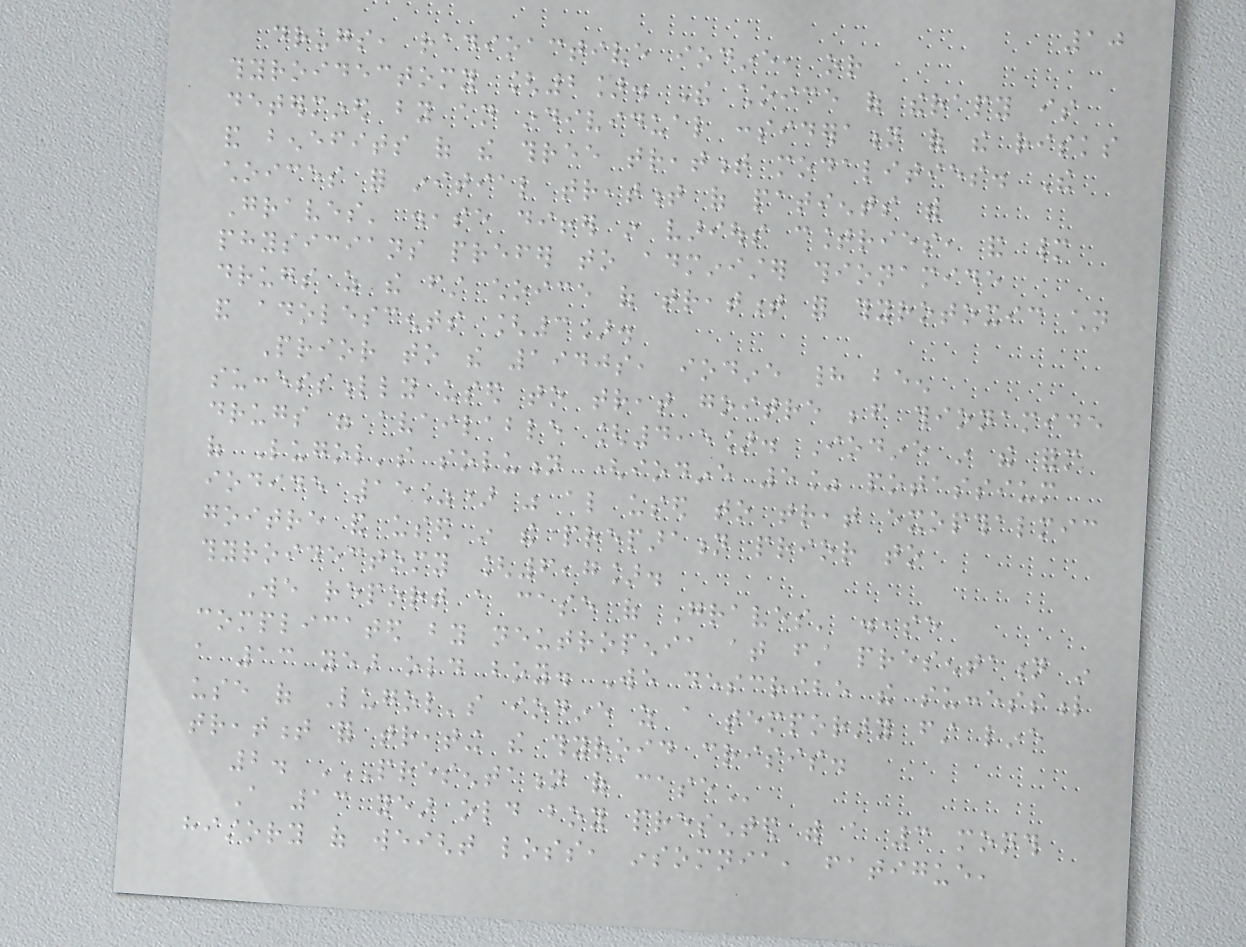10
drugs, radioactive iodine, or
thyroidectomy [2]. The choice of therapy is
determined by an individual consideration of the risks
and benefits of the three treatment modalities. The
choices for initial treatment of patients with
Graves' disease differ in various countries, and many
physicians prefer to administer thionamide
drugs as the first choice of treatment for thyrotoxic children
and adolescents [3].
Prior to the 1940s, iodine had been
successfully used to treat goitre before thionamide
drugs were available [4,5]. Iodine in the form
of Lugol's solution (iodine 5% potassium
iodide 15%) was also used to treat exopthalmic
goitre and used in the preparation prior to
thyroidectomy [6,7].
We report a case of Graves' disease
complicated by neutropenia at first presentation in
a 13 year old boy. We describe the successful
use of Lugol's iodine as a temporary first line
treatment for treating the thyroid crisis.
2. PRESENTATION OF CASE
A 13 year old boy presented with a 3 month
history of weight loss, insomnia, fatigue,
